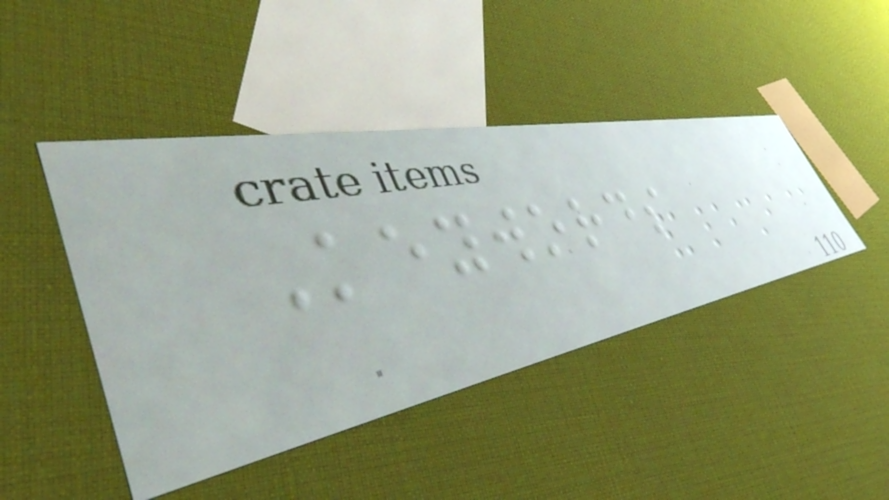Keywords
